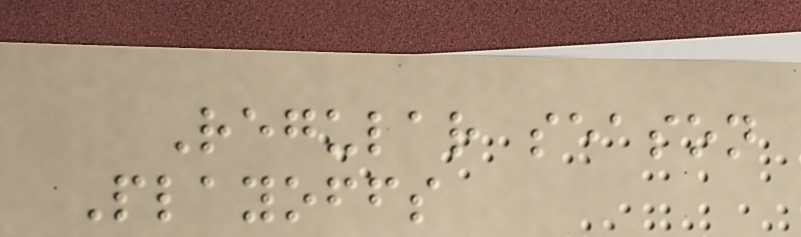Regular season
Playoffs
